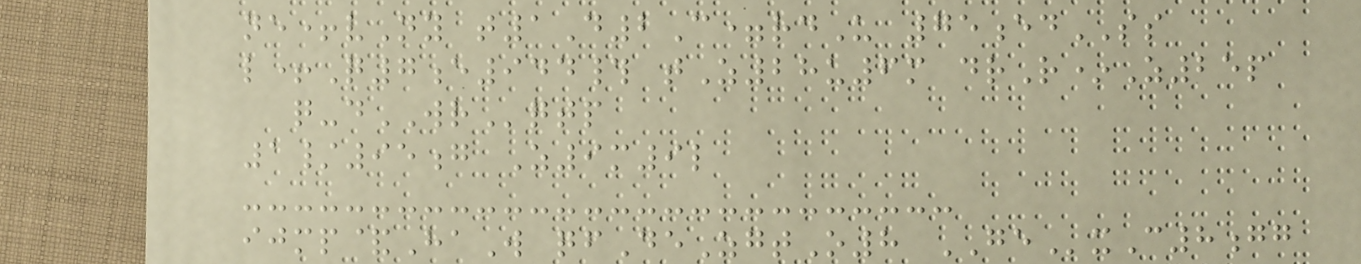ne+vNy t1D2C=rdU 75edSS
l+Q7e944# tZ28u6m drR*Z25p
q-dWRqtp
1/95g Z9m9l
ijmp&HaW qfDeZgtO8 GExC8gg
